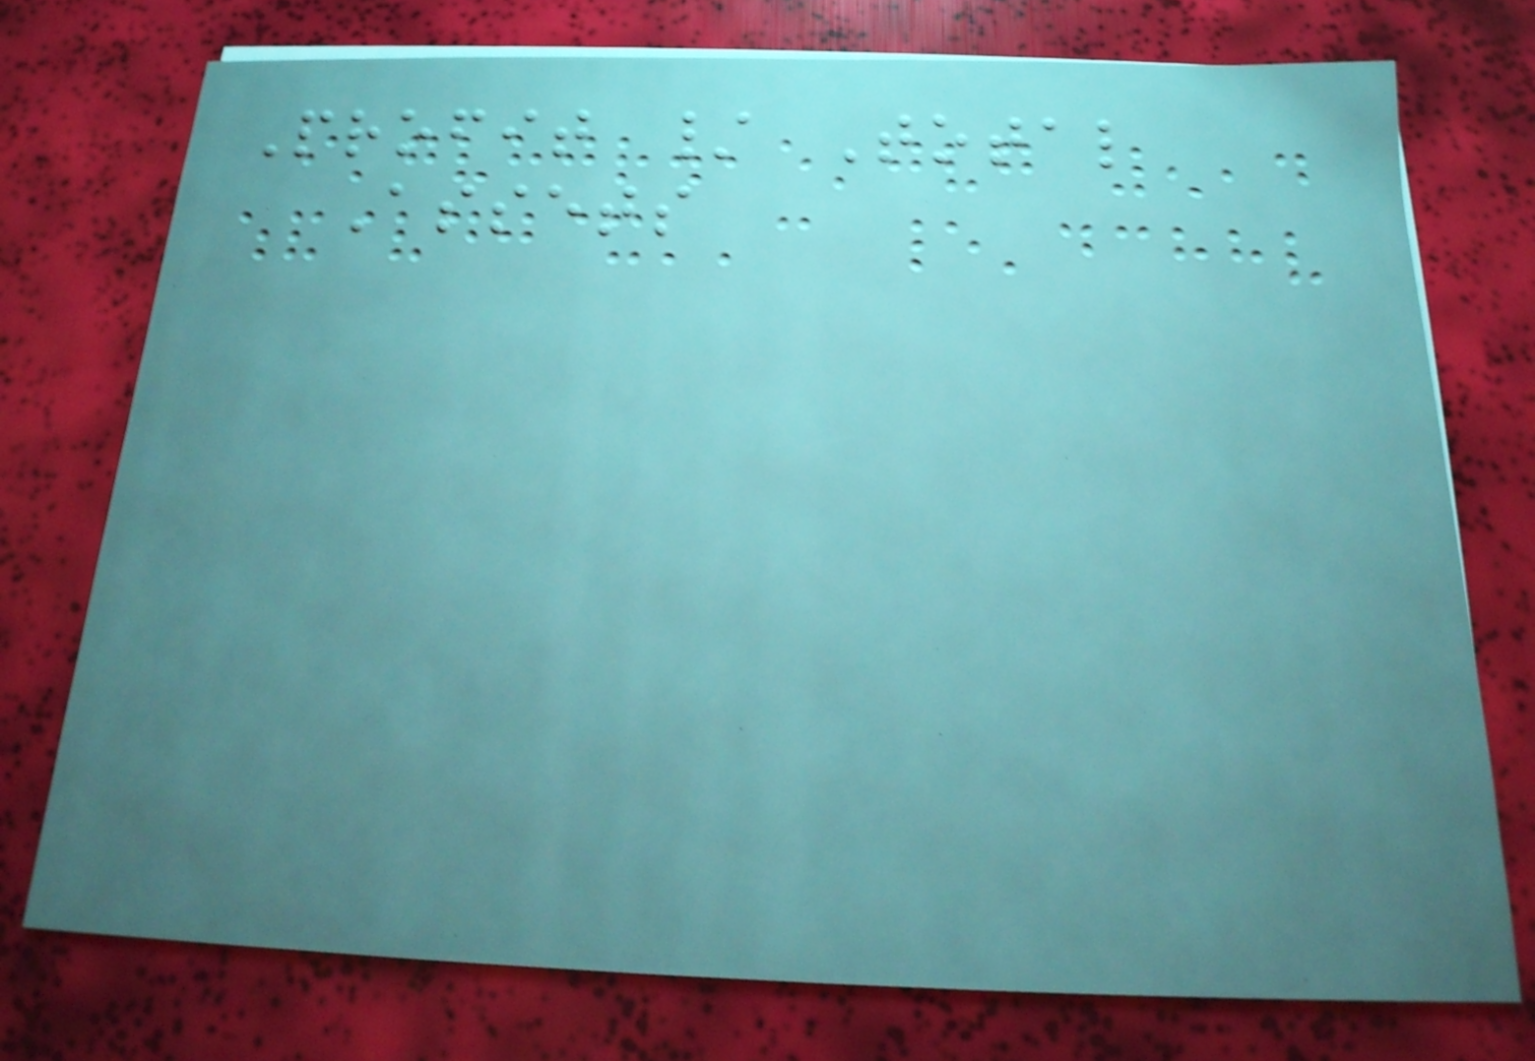Profit / Total
Assets
